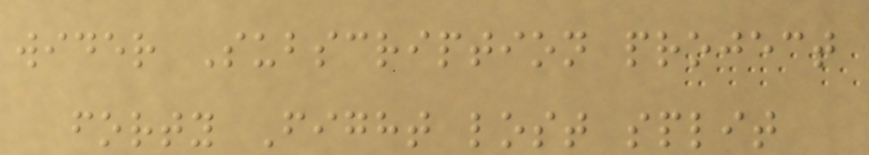wider Subscription project
forty Fight lost split
